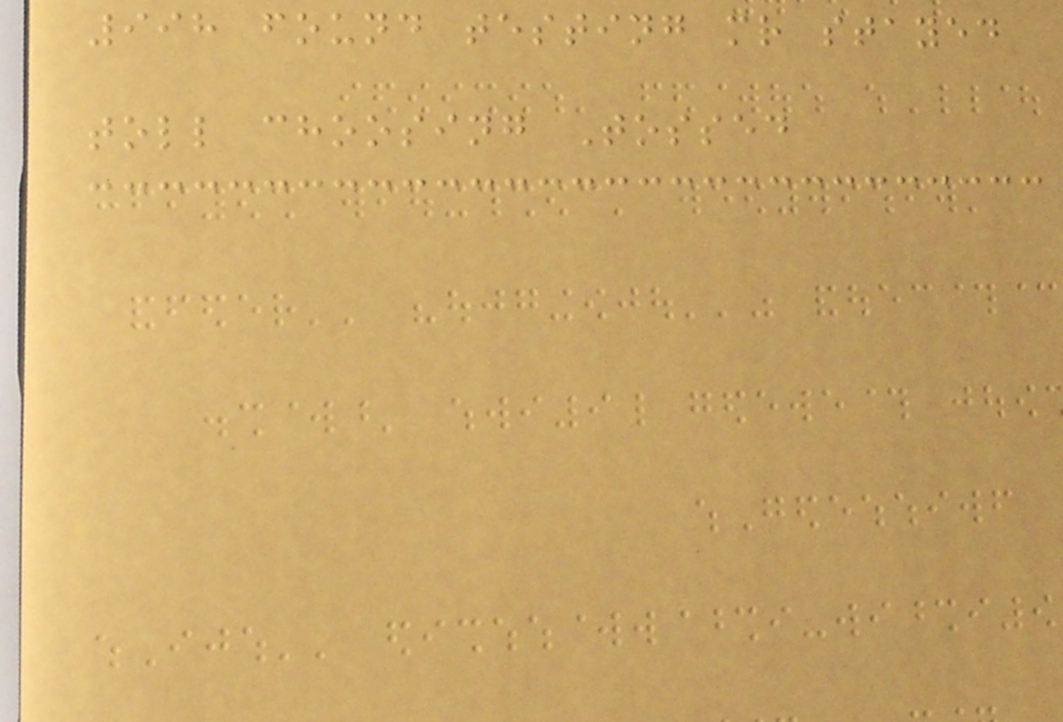998 found testing mr stayed
toll choosing Tossed
